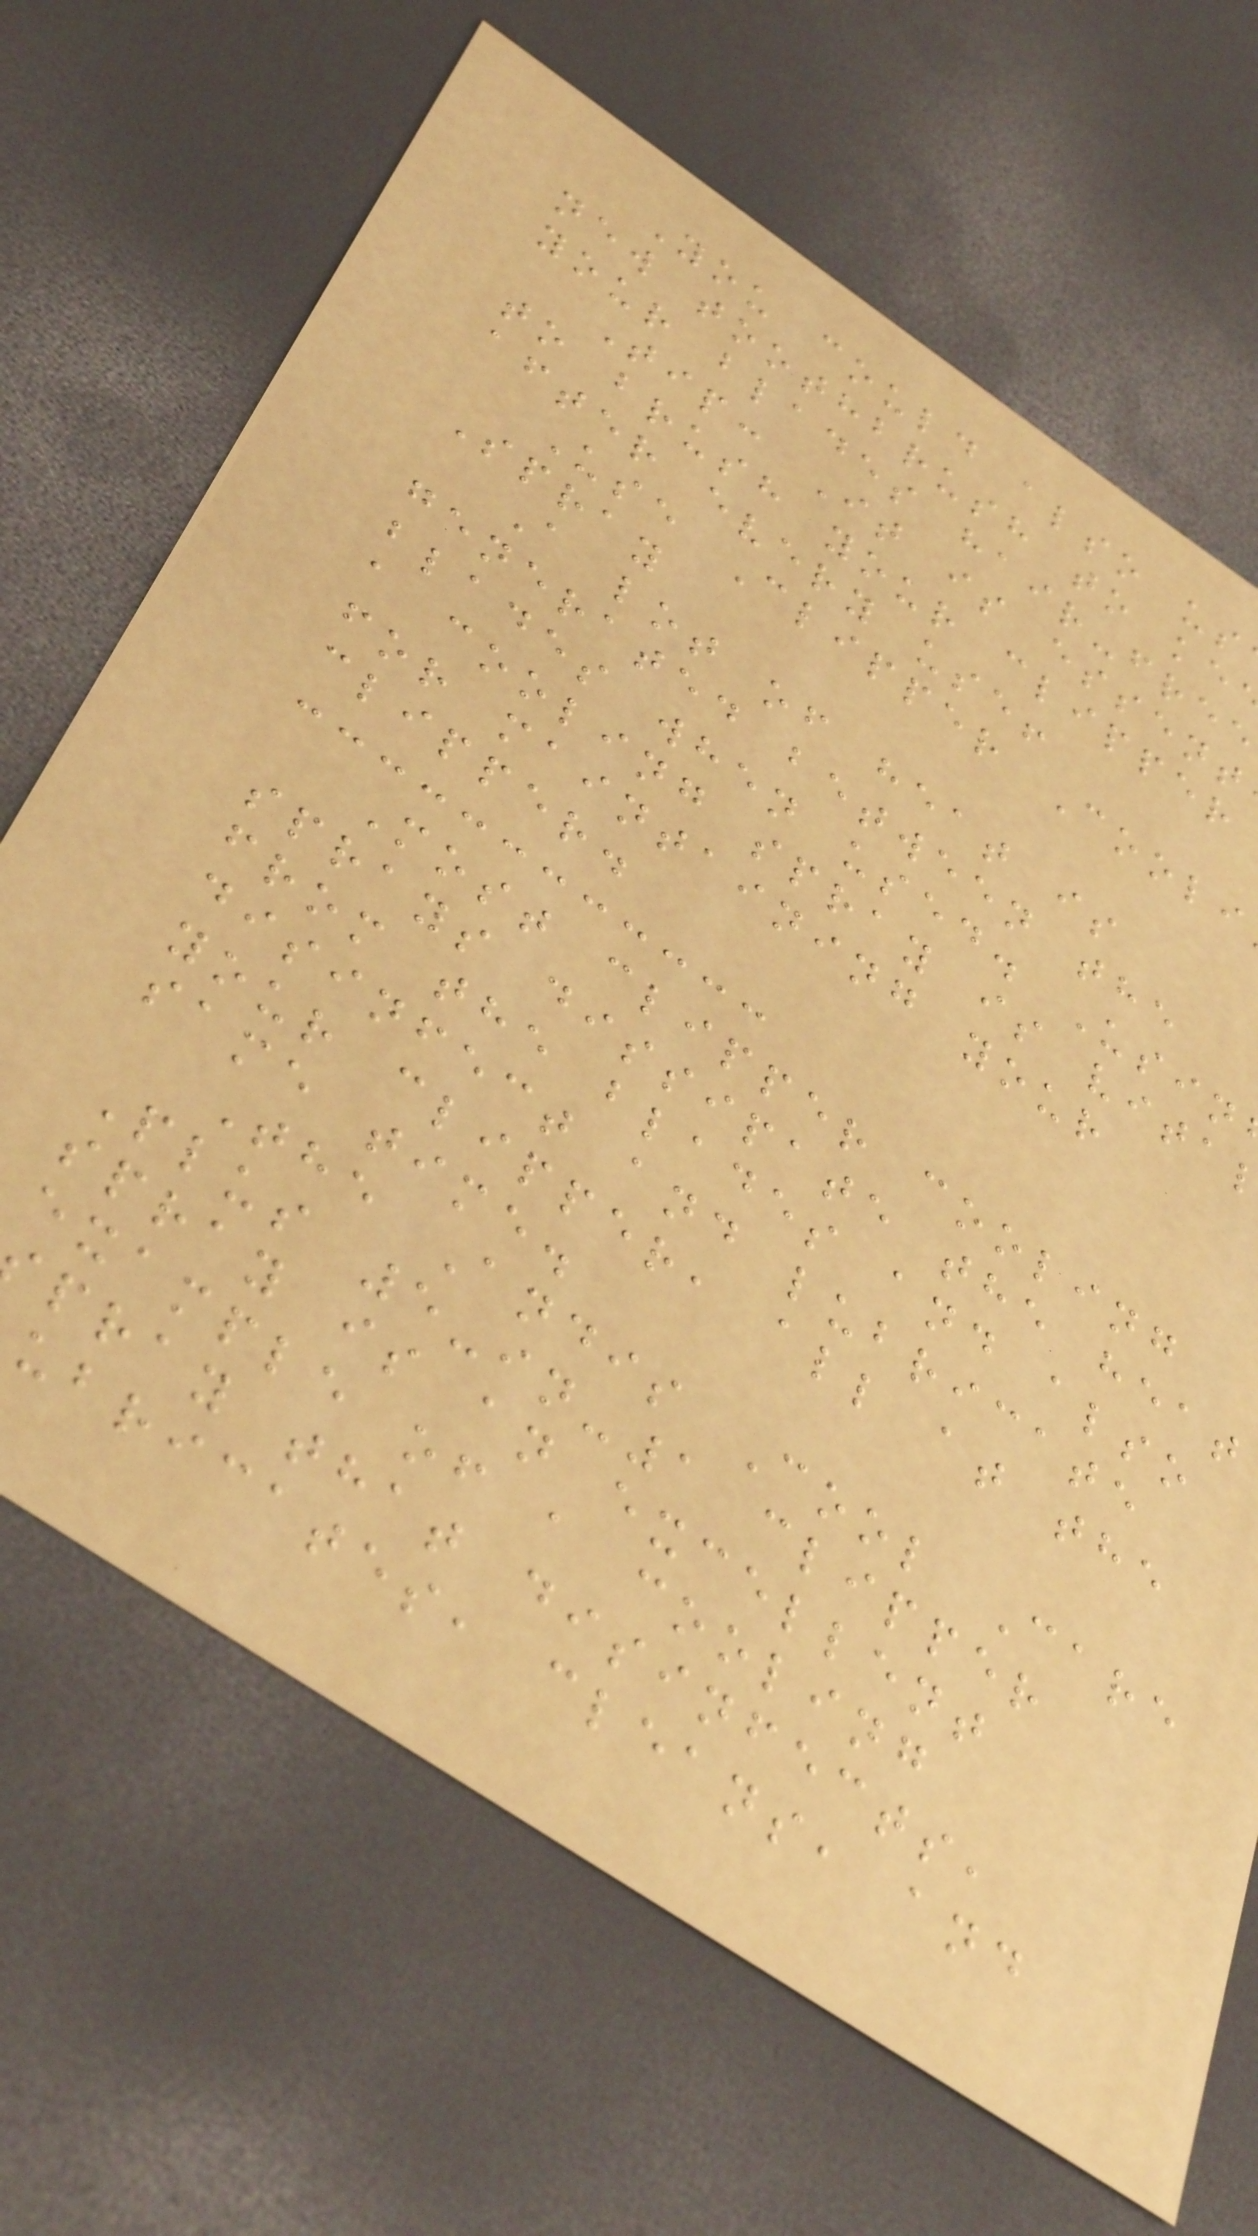You could also us
new toothbrush to ke
your blades hair-free
Tip: It is essent
to brush your clipper
after every use!
Use Clipper Cooli
Spray
A lot of heat is
generated between the
blades when used. Usin
a cooling spray is vita
for maintaining your
clipper.
Most clipper cooling
sprays dissipate the heat
from the blades and also
disinfect and lubricate
your clipper, all at the
same time.
The Andis Cool Care
Plus 5-in-1 clipper
spray is an excellent
example of a cooling
pray that disinfects,
ubricates, cleans, and
